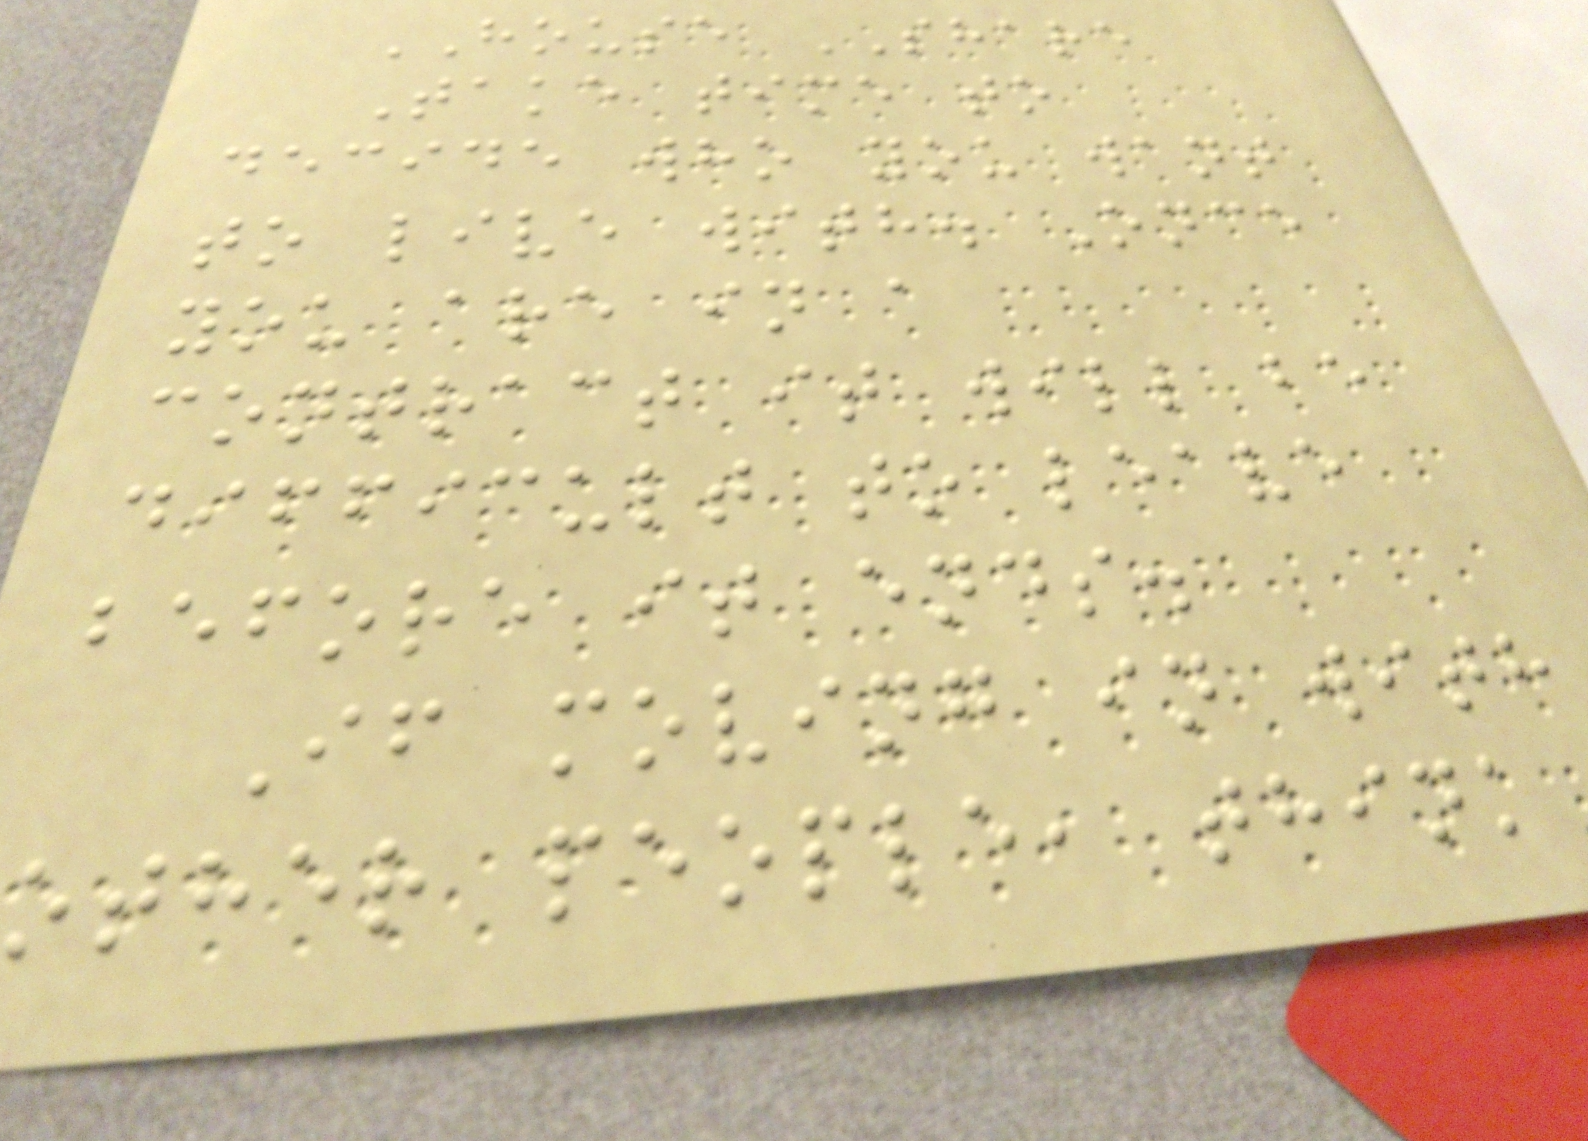HOUSE SHARE
Take time to
decide who you want
to live with. Once
you are in a
contract it will be
difficult to leave
before it ends.
If moving in with
other people, think
